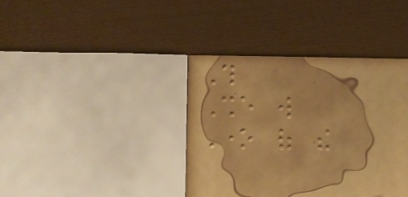This
She will
One of the
